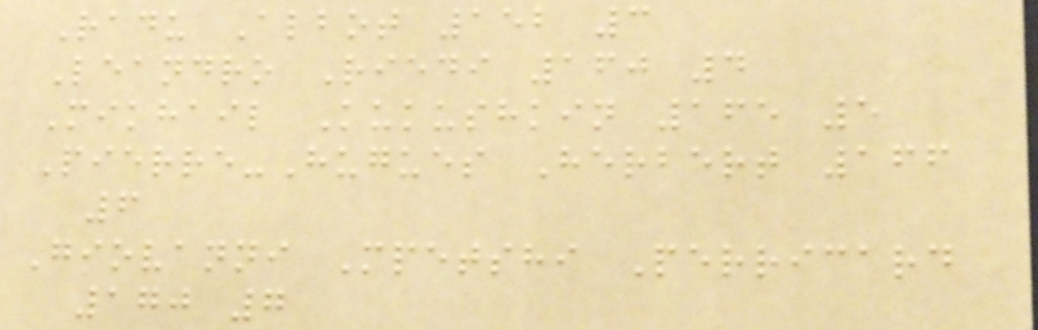Radu Albot 152 3
Leandro Riedi 160 4
Mikhail Kukushkin 165 5
Pierre-Hugues Herbert 166
6
Giovanni Mpetshi Perricard
170 7
